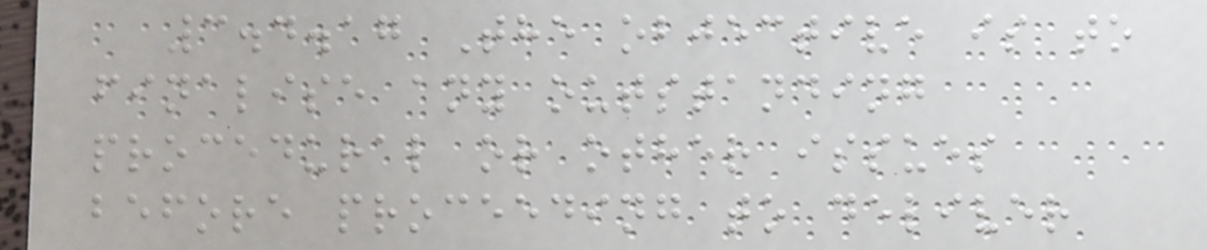3.4.17 The objective is to
finalise any outstanding
procedural or other issues
before proceeding to deliver
